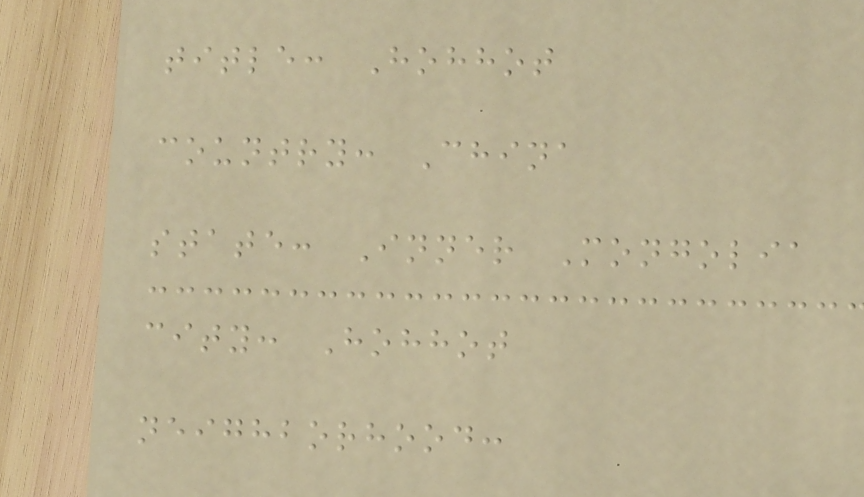title: Hohhot
country: China
state: Inner Mongolia
city: Hohhot
neighborhood:
